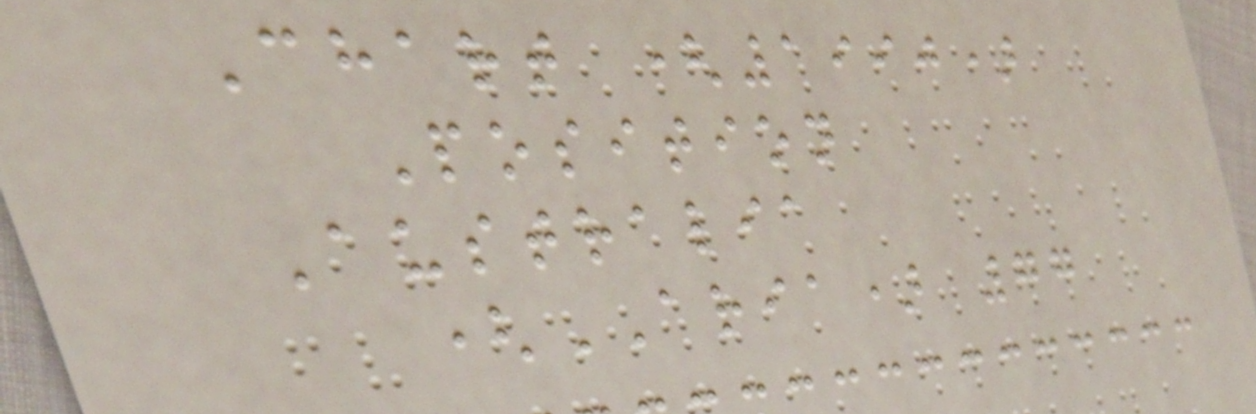Chart (1990)
Position
Australia
(ARIA) 77
